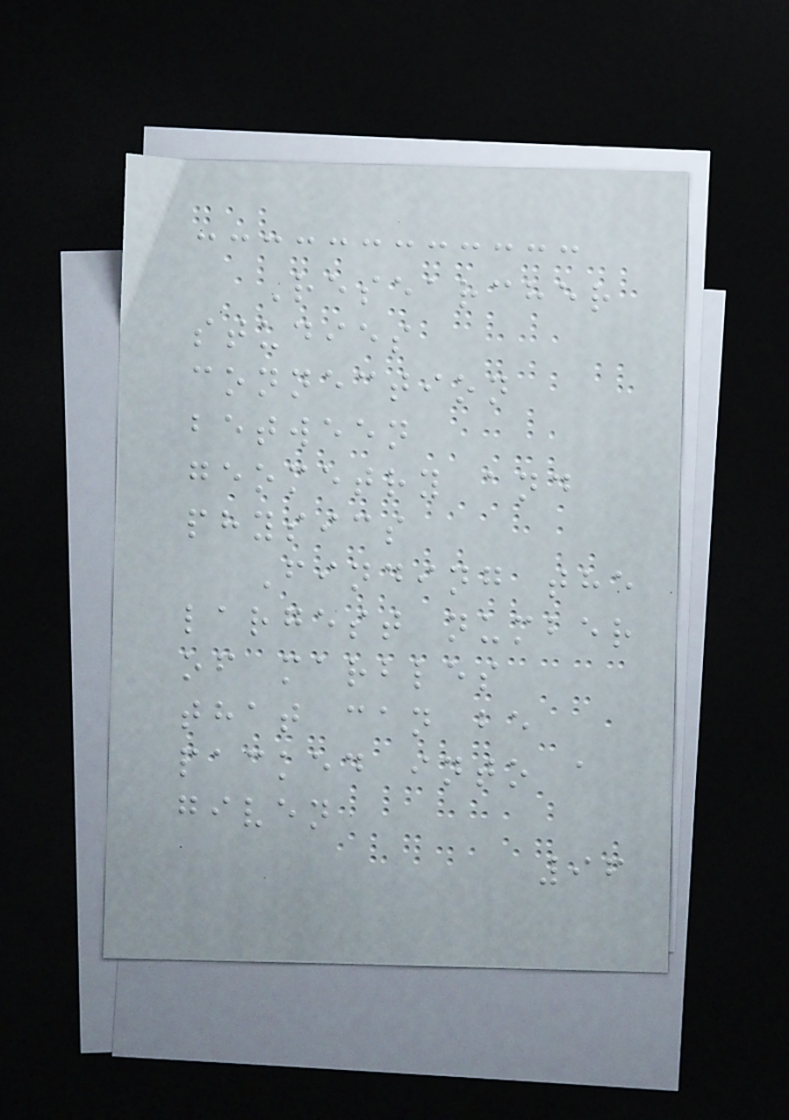Researcher
studies
connection
between
geometry and
physics
Finding the
largest number
of marbles
that can be
packed into a
given
96
